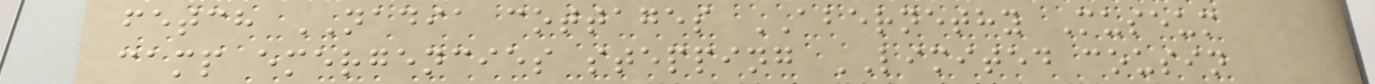fetch NADIA cottages ABERNETHY Museum
camp emergencies stepping LIMITED cousin
